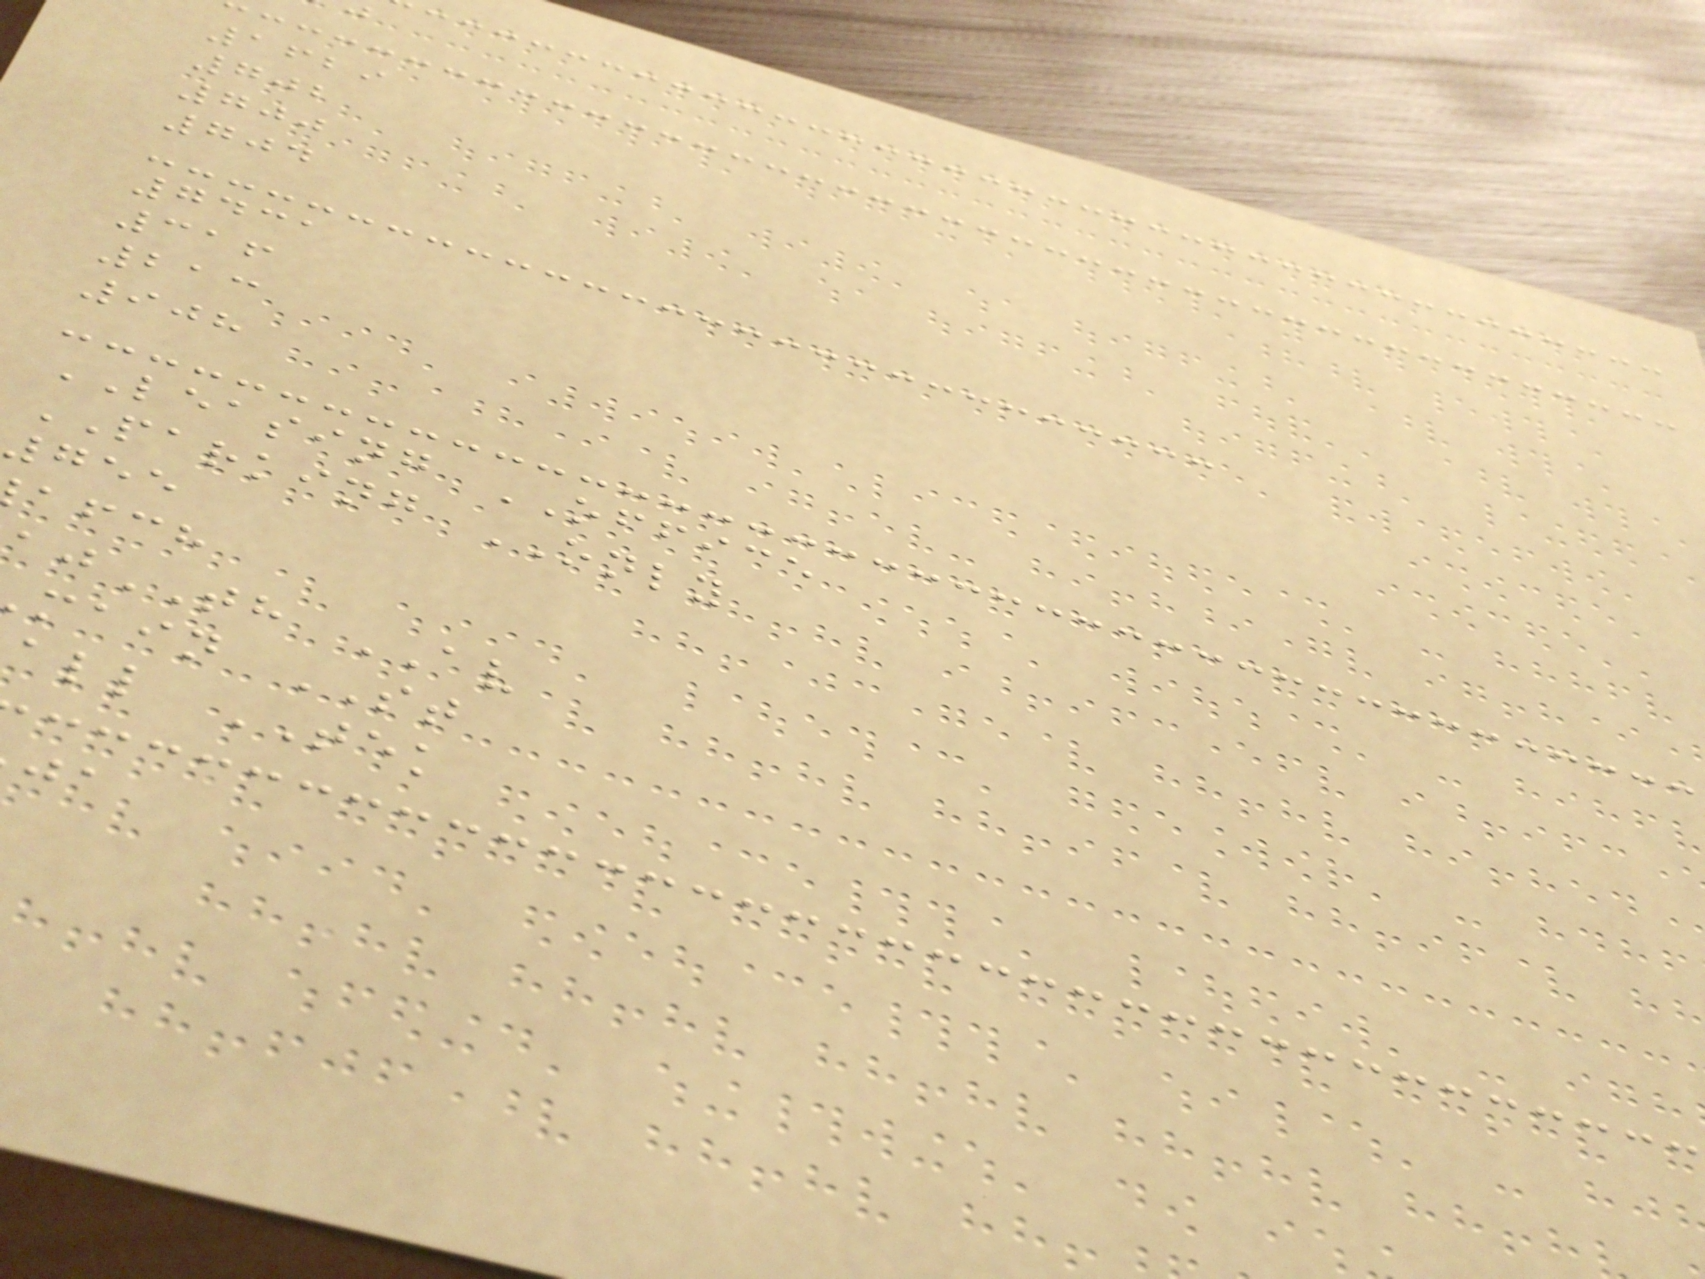1629
702
700
704
7431
316
213
908
LEASING OFFICE
PARKING ONLY
755
afch
TH AV
main ST
all TEK
